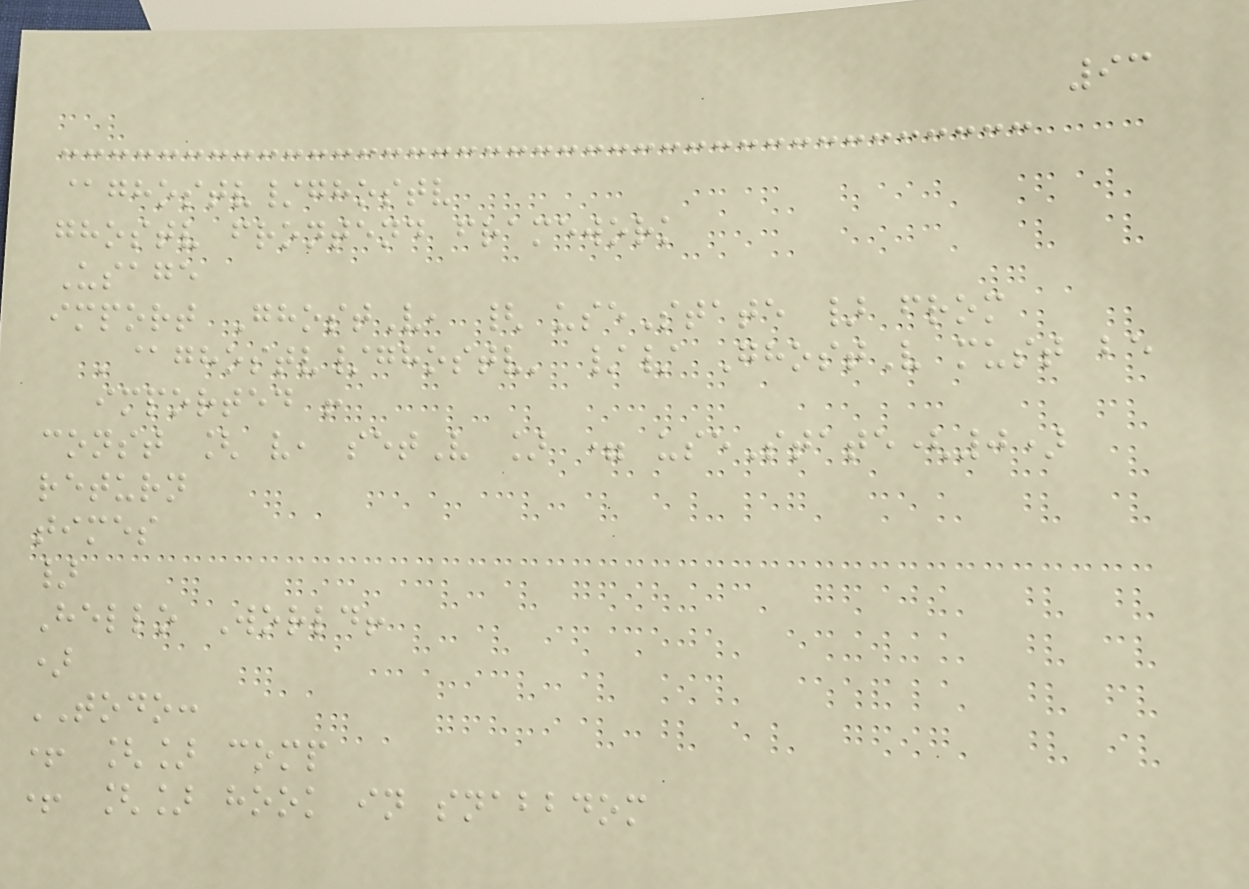93
@ghostv/ghostv
ghostv frontend framework
Usage
import GhostV, { useState } from
'@ghostv/ghostv' // GhostV must be
imported !
const [ v, setV ] = useState(0)
return
times
}
Hello World!
)
TODO:
+ [] comp
+ [] hook in snabbdom
